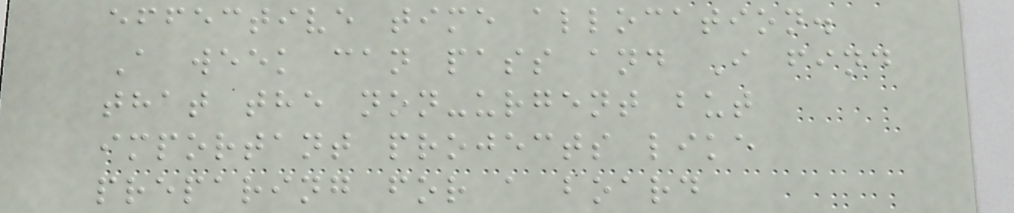effective time allocation.
A week can pass and I find
that the non-urgent but
important projects like
preparing for a board
